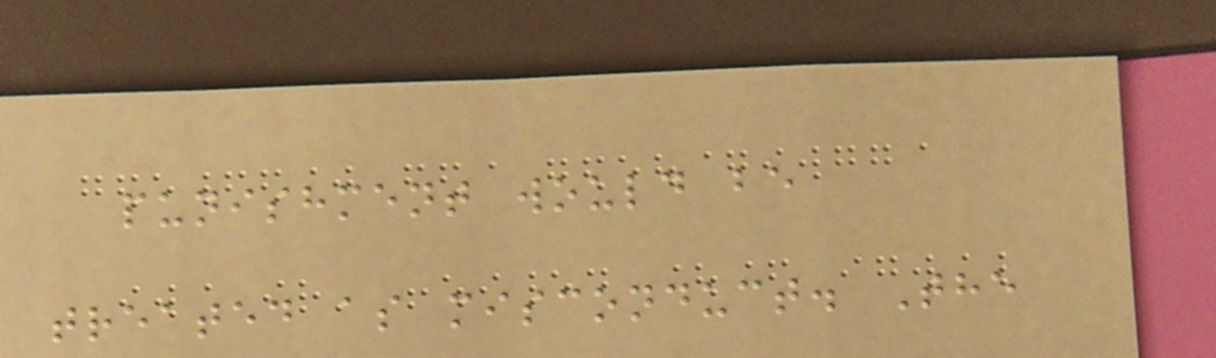punishment would be
treated as misconduct. The
